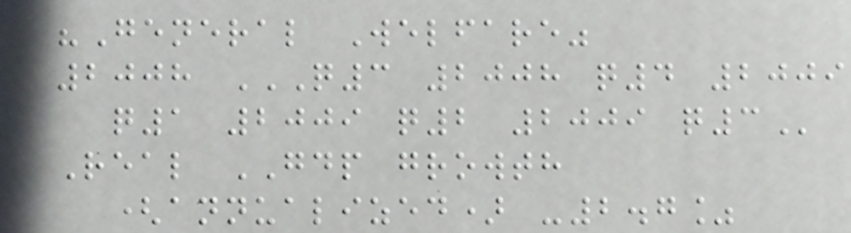"General Welfare"
2008 Q3 2008 Q4 2009
Q1 2009 Q2 2009 Q3
Real GDP growth
(annualized) -2.7%
